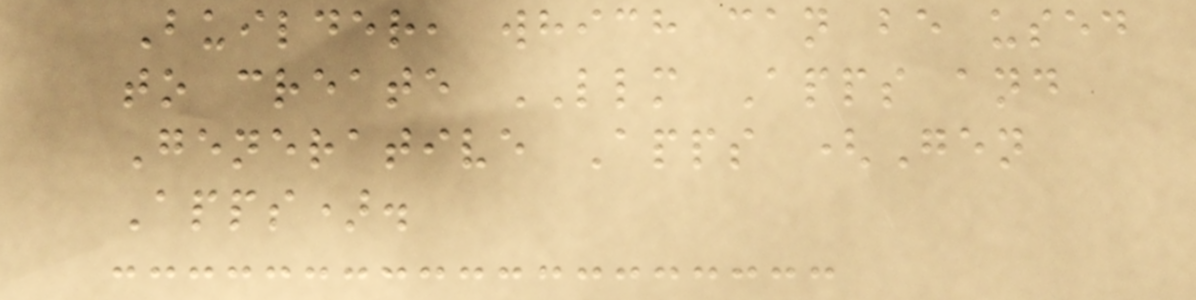Builder, which can be used
to create LLM Apps and
Generative Apps (Gen
Apps).
